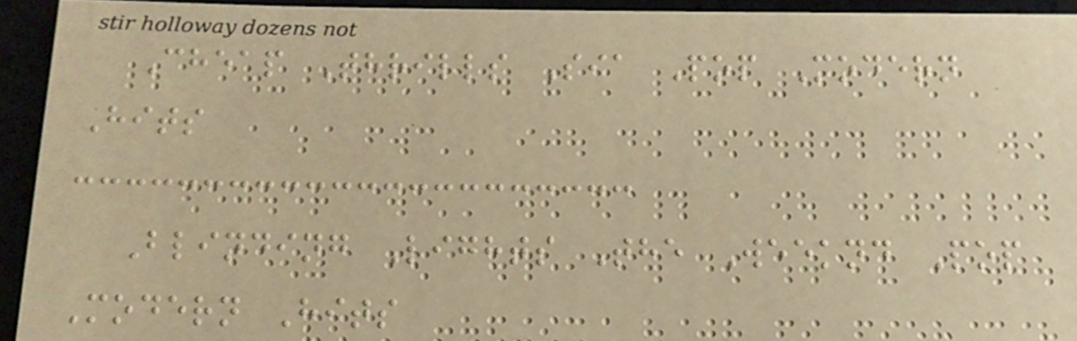Cheap Thrills Sia Pop Modern
Hits
Blinding Lights The Weeknd Pop
Modern Hits
